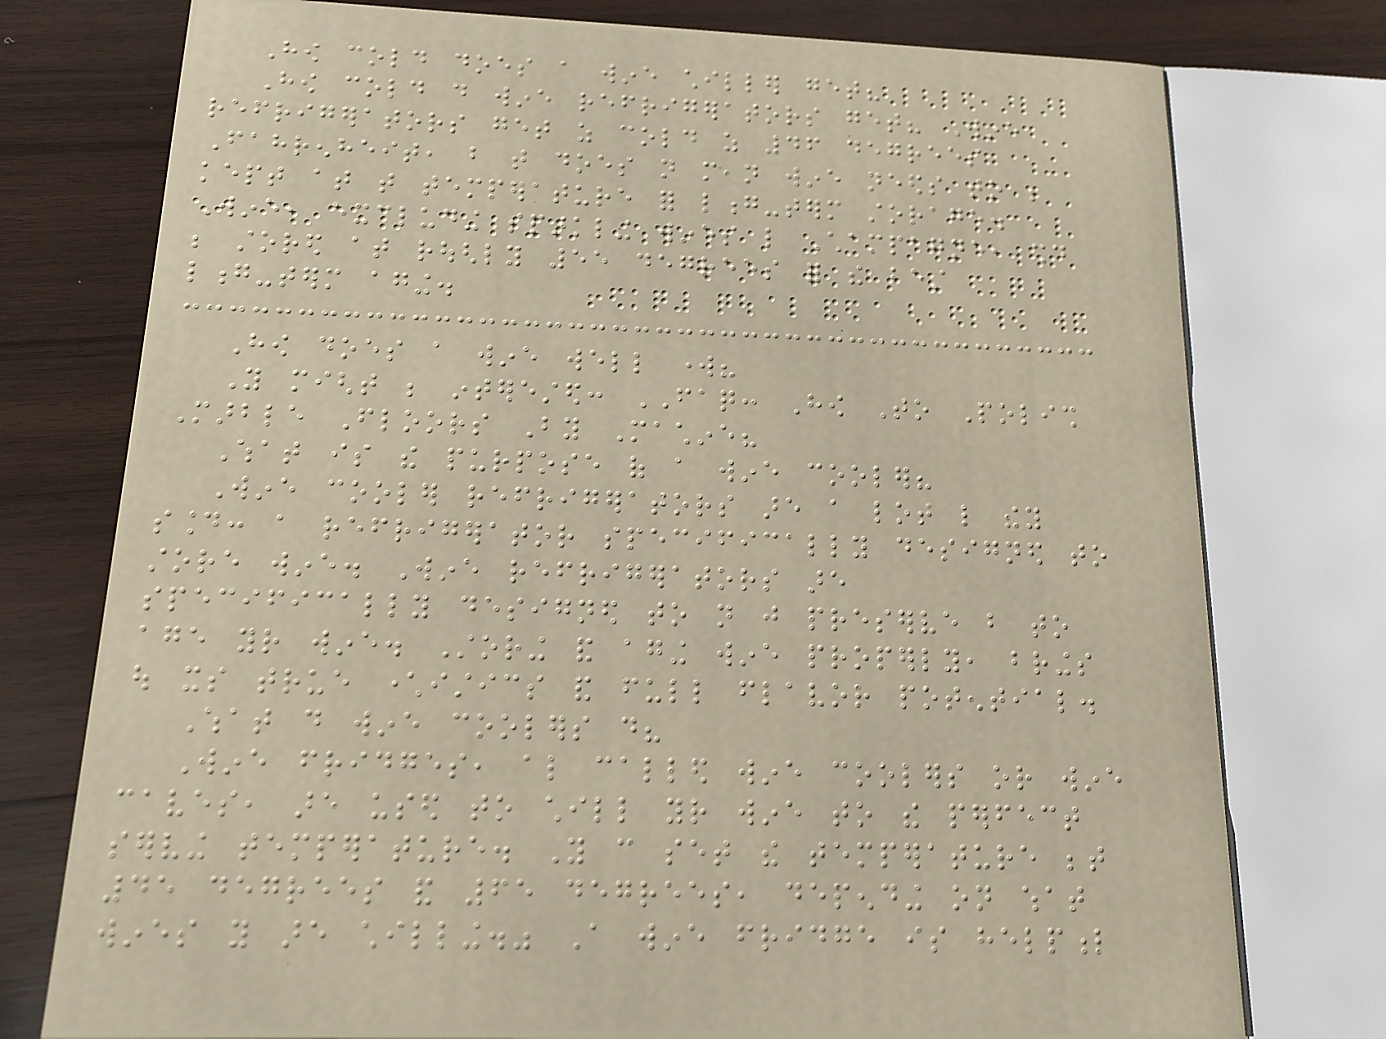How cold does a wine chiller get?
How cold do wine refrigerators get? Wine
refrigerators get as cold as 46 degrees
Fahrenheit, but that does not mean wine needs to be
kept at that temperature for long-term storage.
Wine, excluding sparkling wines like Champagne, should
be stored at roughly 55 degrees for the best
long-term aging.
How does a wine well work?
You might be interested: FAQ: How To Polish
Marble Floors By Machine?
What is the purpose of a wine cooler?
Wine cooler refrigerators are a lot like they
sound: a refrigerator specifically designed to
store wine. Wine refrigerators are
specifically designed to not just preserve but to
age your wine. Storing and aging wine properly, brings
out its true characteristics and full flavor potential.
What do wine coolers do?
Wine fridges, also called wine coolers or wine
caves, are used to chill your wine to the perfect
serving temperature. You can set the temperature between
45 degrees and 65 degrees, depending on what
wines you are chilling." A wine fridge is helpful
